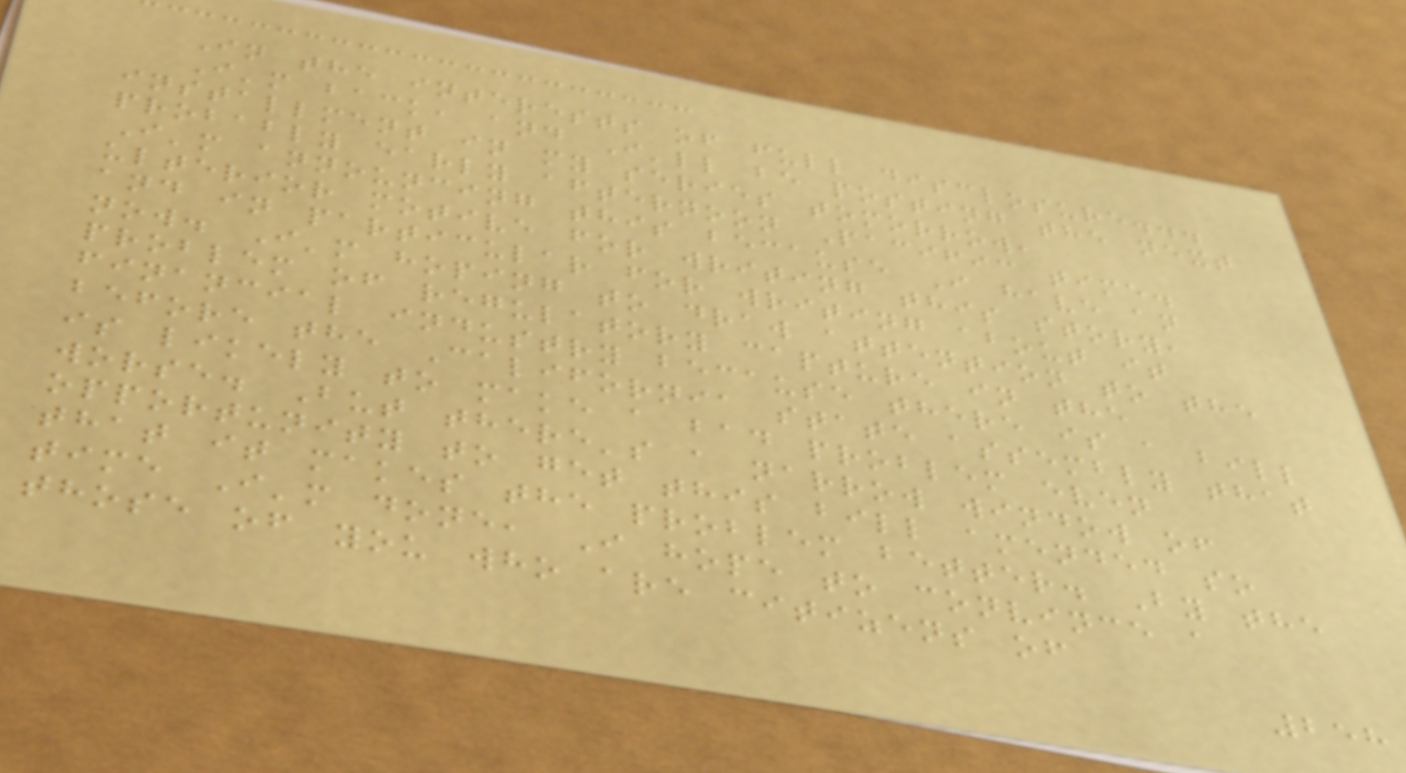In the interests of full disclosure...
I'm back, and I'll be posting the next
installment in my series tomorrow,
probably early afternoon Pacific time.
I'm announcing this because I have an
ulterior motive for writing this story,
and in particular for writing about it
now. I'm hoping to draw attention to the
problem of regulatory capture in the
financial industry because there is a bill
before the California state assembly that
is likely to make a bad problem even
worse. But there's a narrow window of
opportunity to get this bill amended so
that it makes the problem better. By the
time I'm done, I hope to convince a
those of you who are citizens of
258
